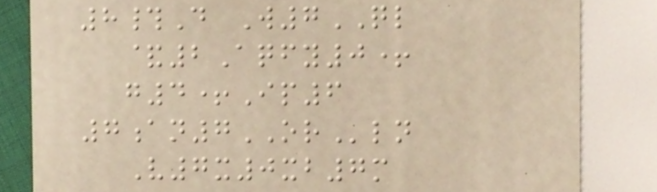8#D W7QL
&2Aqfy0+
g4+Ip6
7an7ORln
V7x0xb7m
